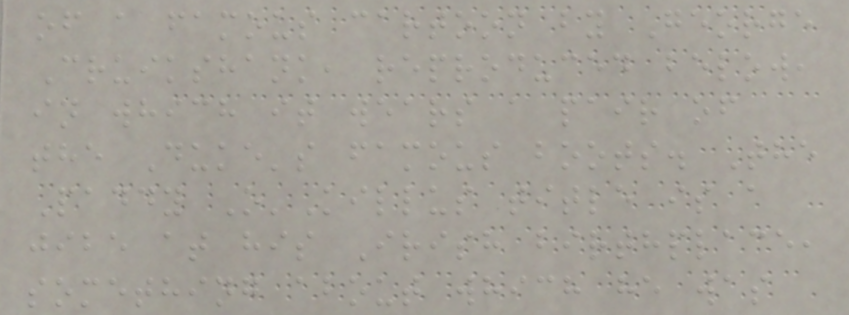of a famous cartoon by George
Cruikshank, reproduced below,
in which it wears a pair of
the Duke's famous boots. The
Paddy O'Killus title is a
jibe at his Irish birthplace,
something about which he was
